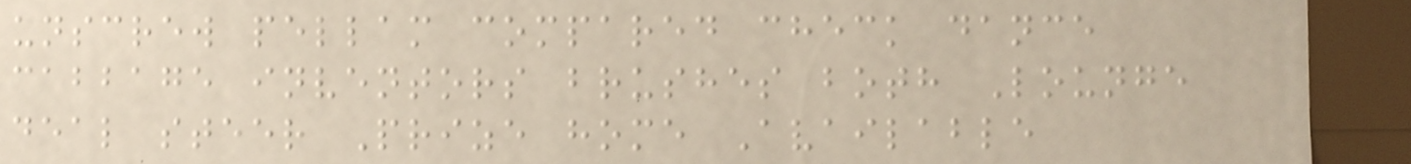unscrew pellam compared check dance
cabbage inventors brushes both Lounge
deal steer Prize home Available
